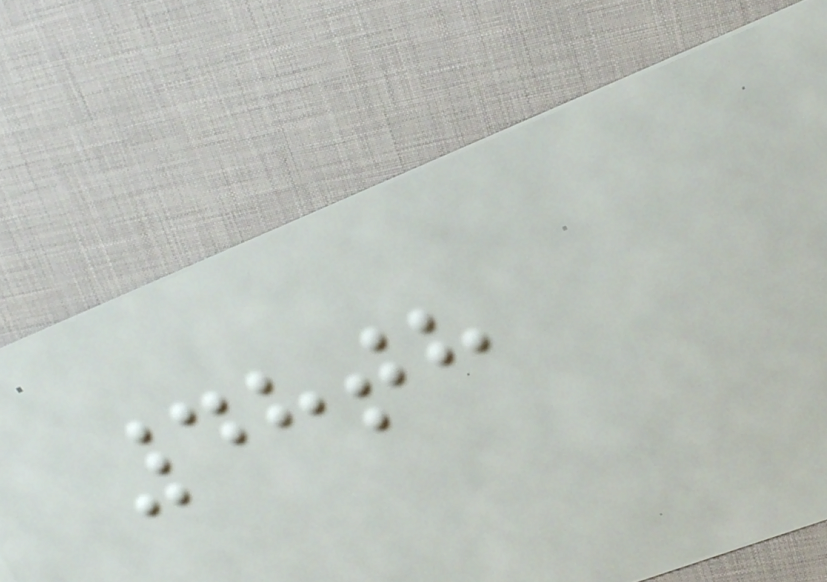48th
